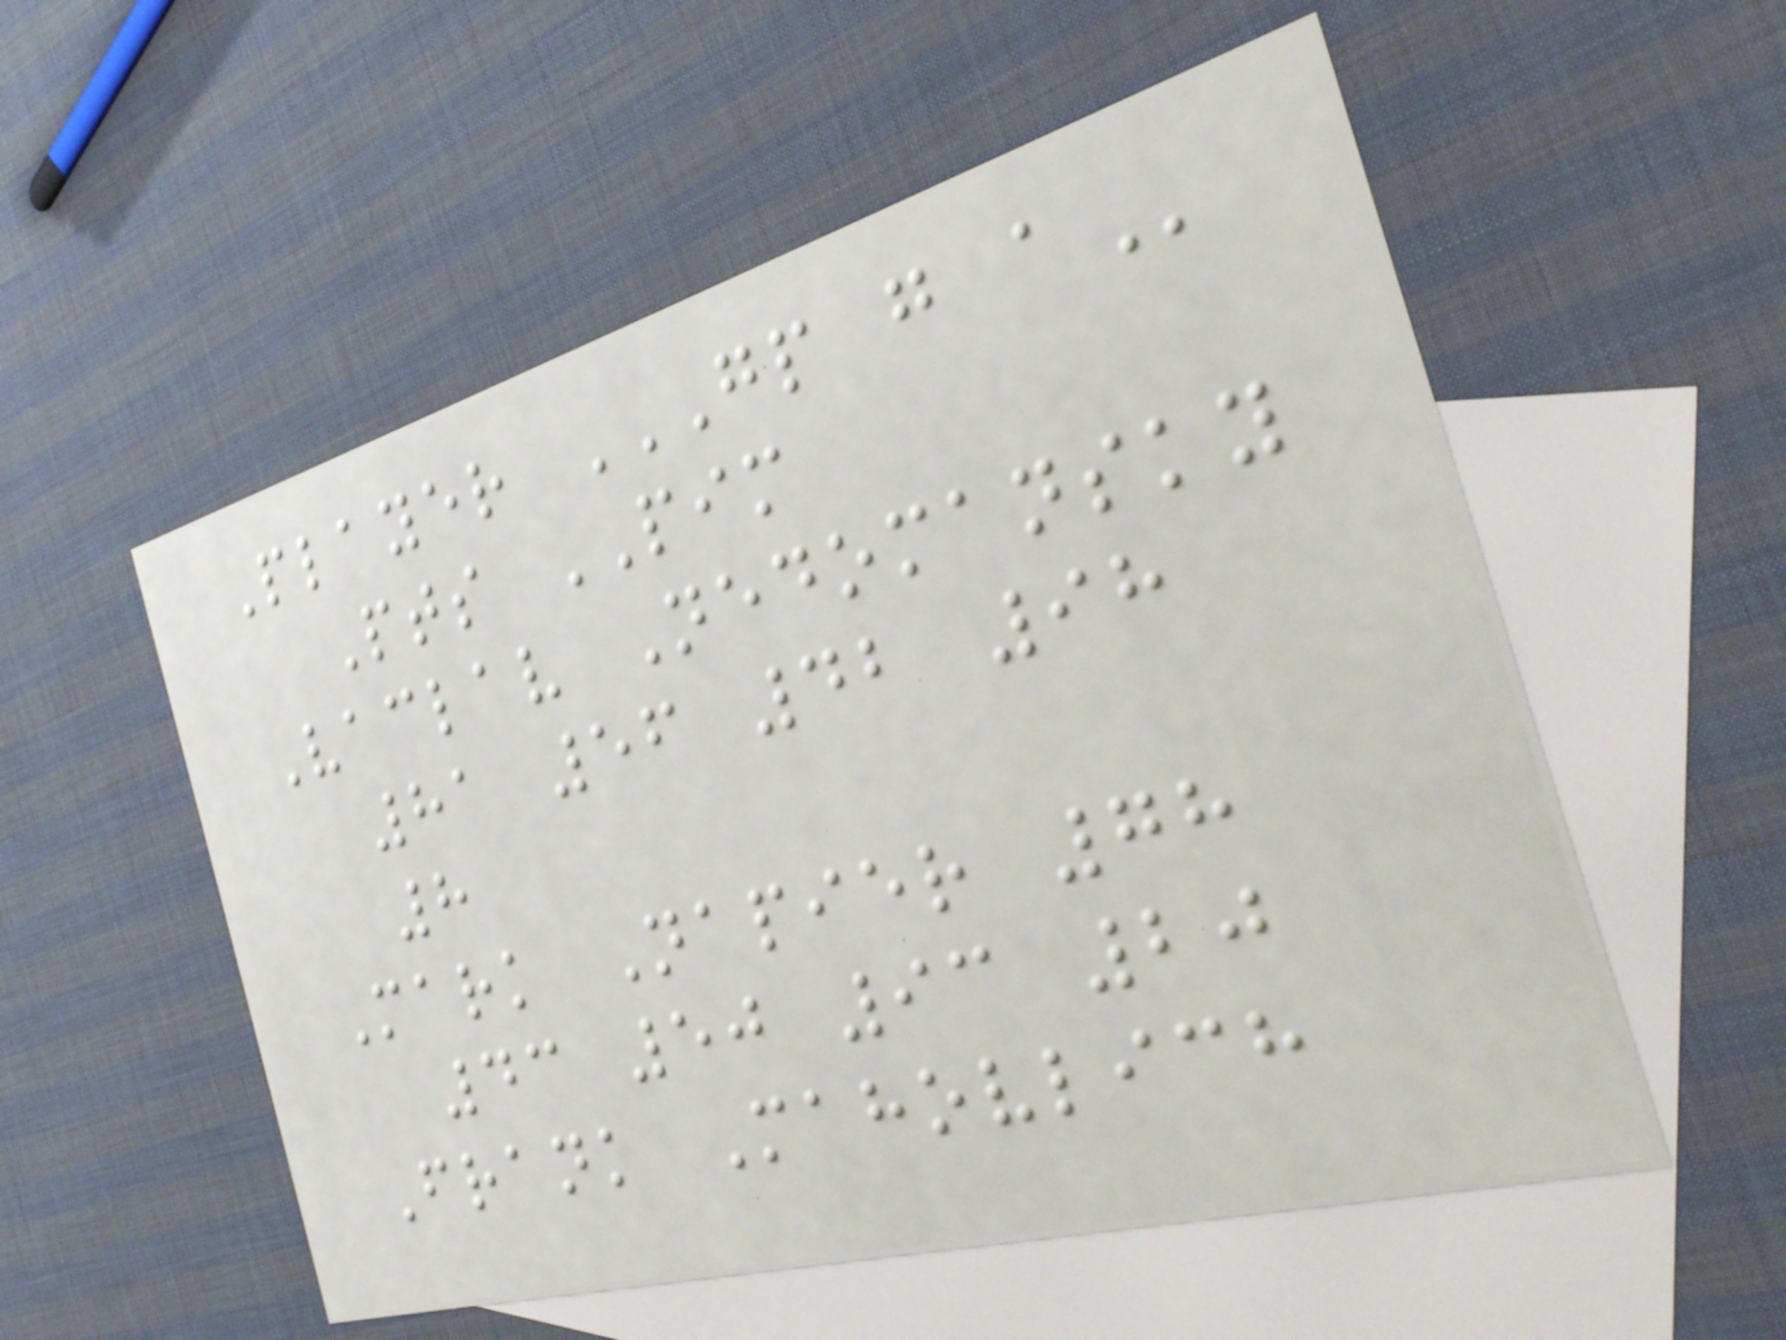Player GP G A
Pts PIM
Vaclav Nedomansky
81 56 42 98
8
Mark Napier 78
43 50 93 20
Frank Mahovlich
